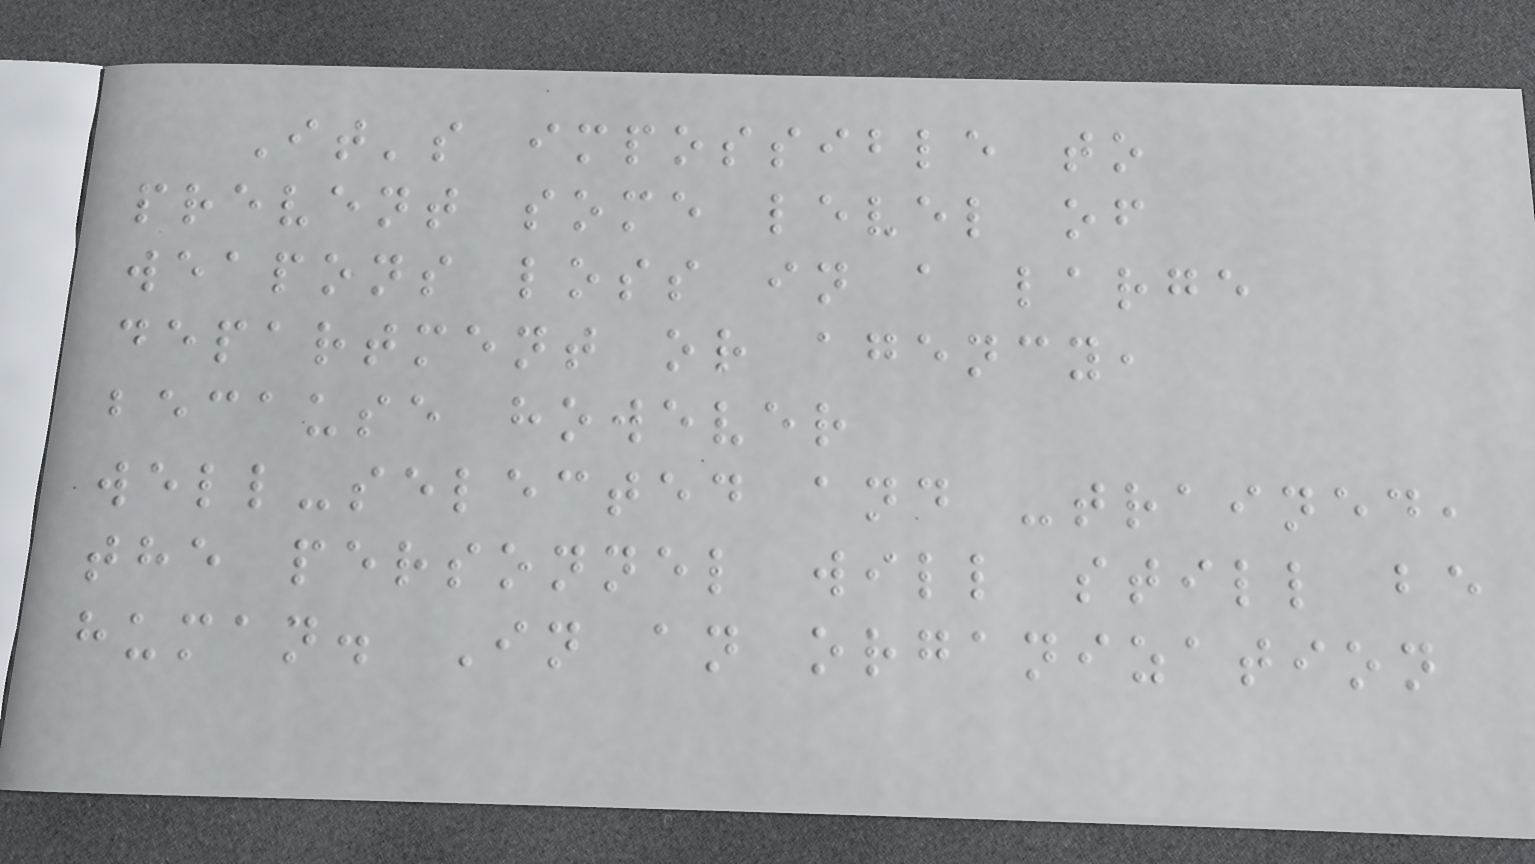It's impossible to
prevent some level of
weapons loss in a large
department or agency,
because however
well-selected and -trained,
the personnel will still be
human. In an organization
